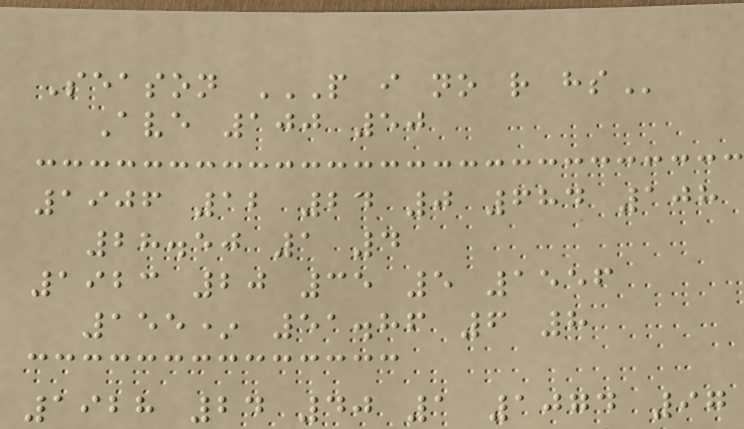Season P I NO R HS
Ave 100 50
1906 12 24 0 684 108
28.50 1 4
1923 20 35 5 1556
155* 51.86 6 8
1928 24 40 1 1074 97
